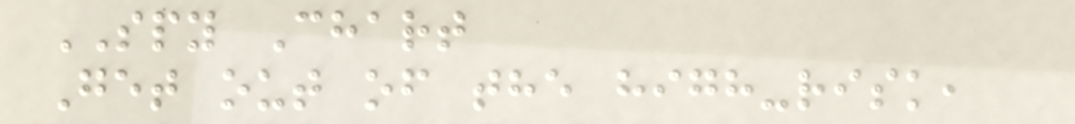SPY Chart
Get out of the high-risk,
